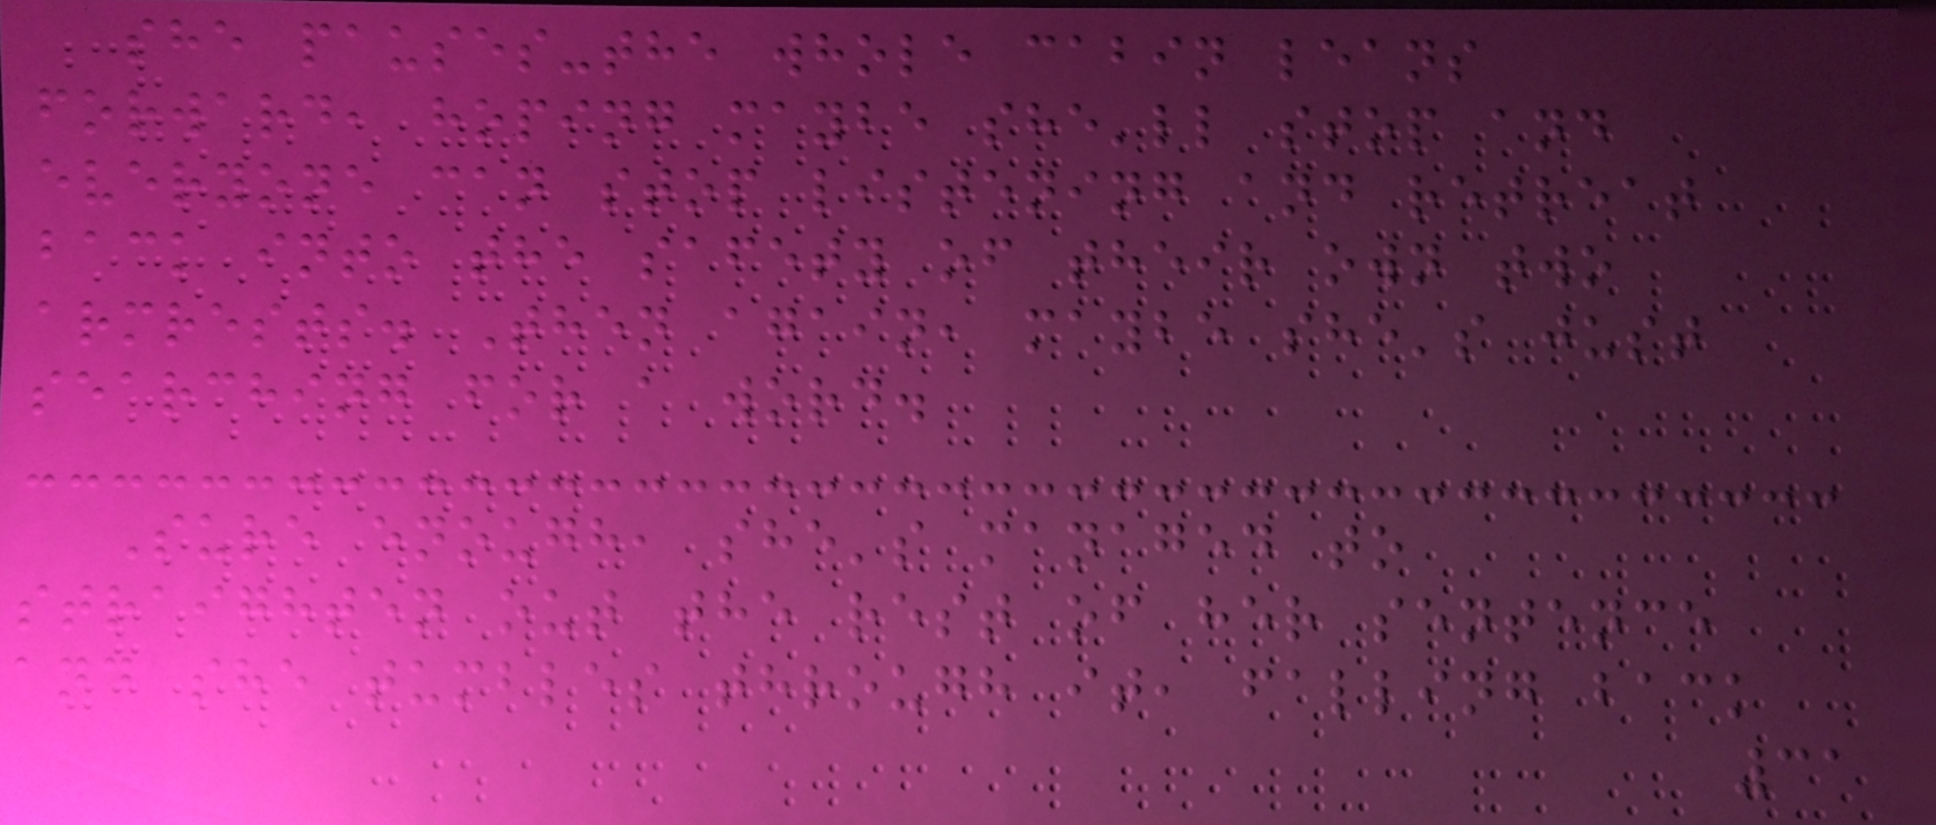she pauses-the whole cabin leans
forward, hoping maybe she'll stop and
everyone can stop listening and retreat
back into the safety of their own two
armrests. Then again, maybe she's just
searching for a word.
Sure enough, she's managed to
straighten out the rest of her sentence
and she tumbles through it, falling back
31
